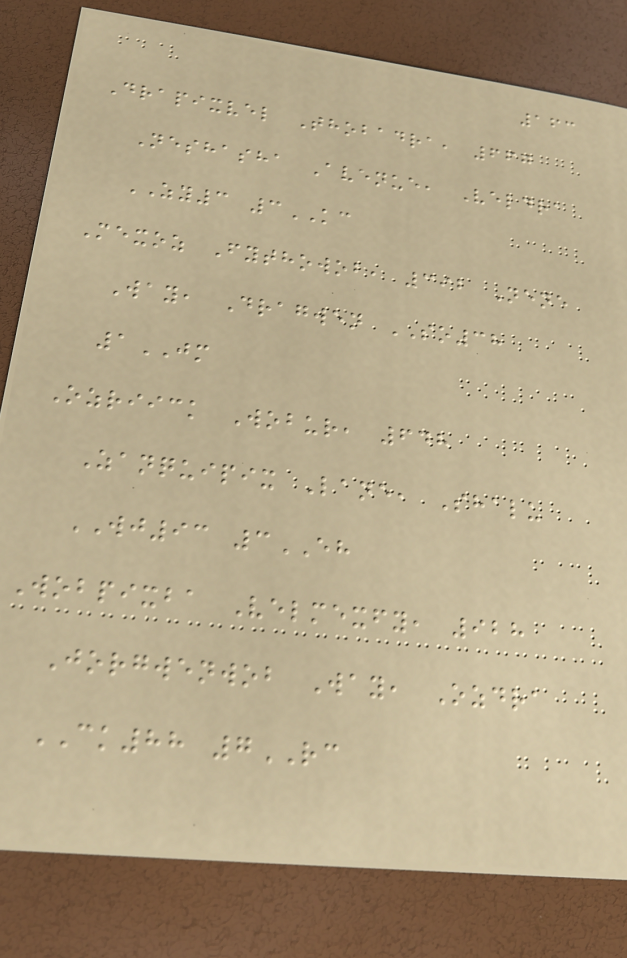163
Drapixvel Thobadra, 667
Neshasha Avenue, Veldra
ZY3 3KC
Mexoz Fythowob, 392 Nene
Way, Dragwen SO38
1JM
Ozriick Wobur, 648
Zanquipix Lane, Shalu
WJ93 3EH
Wobpixba Velmexfy, 928
Jorgwenwob Way, Ozdra
CK88 7RC
